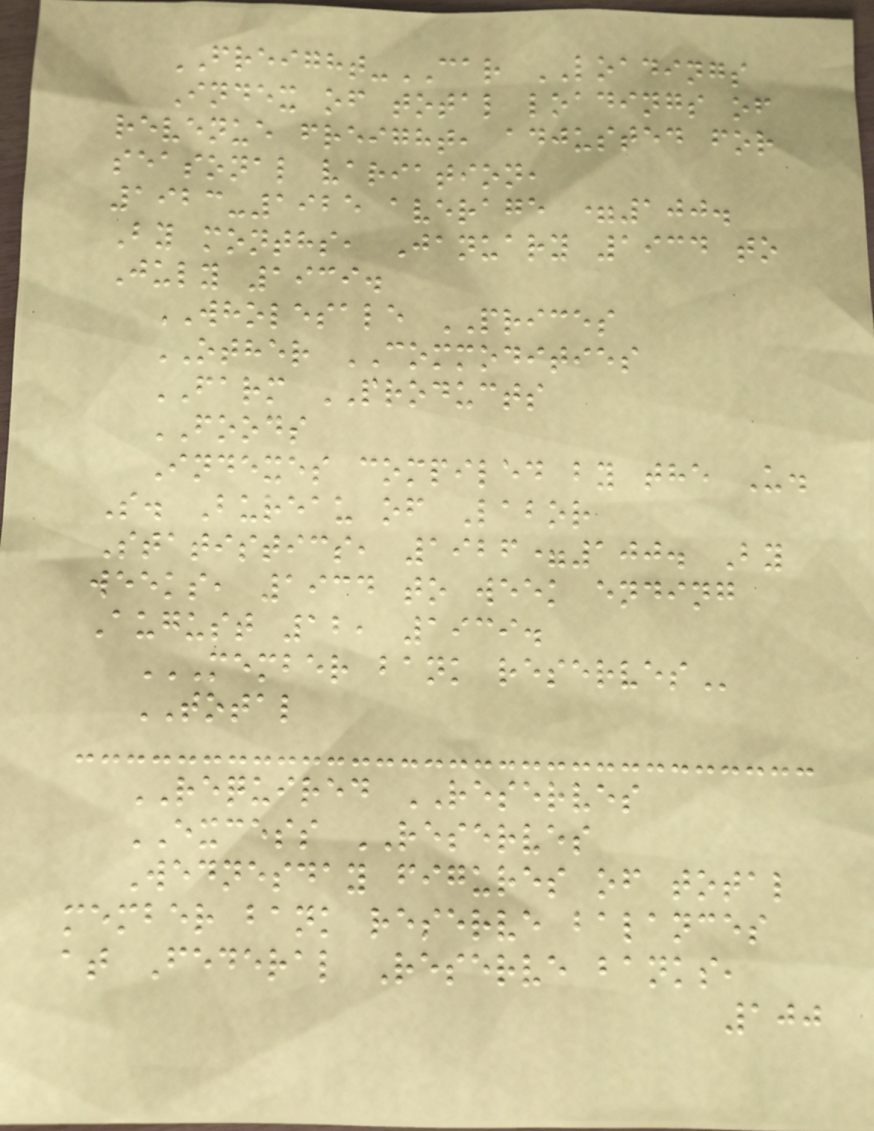FREIGHT-CAR LOADINGS
Index of total loadings of
revenue freight, adjusted for
seasonal variation,
1923-1925 average =100.
By months, January 1934 to
July 1939.
WHOLESALE PRICES
OTHER COMMODITIES
FARM PRODUCTS
FOODS
Indexes compiled by the U.
S. Bureau of Labor
Statistics, 1926=100. By
weeks, 1934 to week ending
August 12, 1939.
MEMBER BANK RESERVES
TOTAL
REQUIRED RESERVES
EXCESS RESERVES
Wednesday figures of total
member bank reserve balances
at Federal Reserve banks,
100
